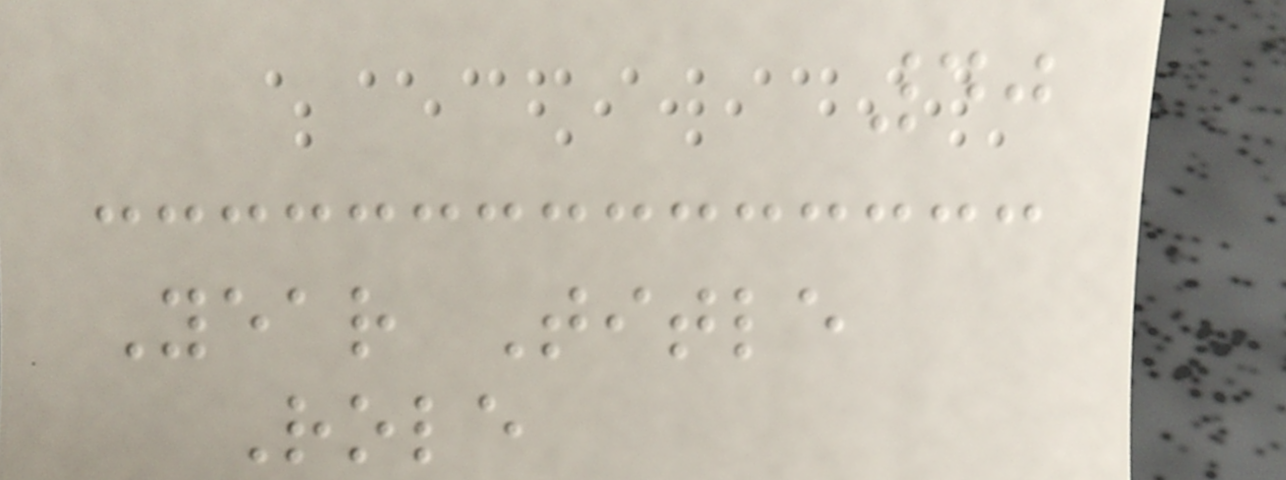40
Year Title
Role
